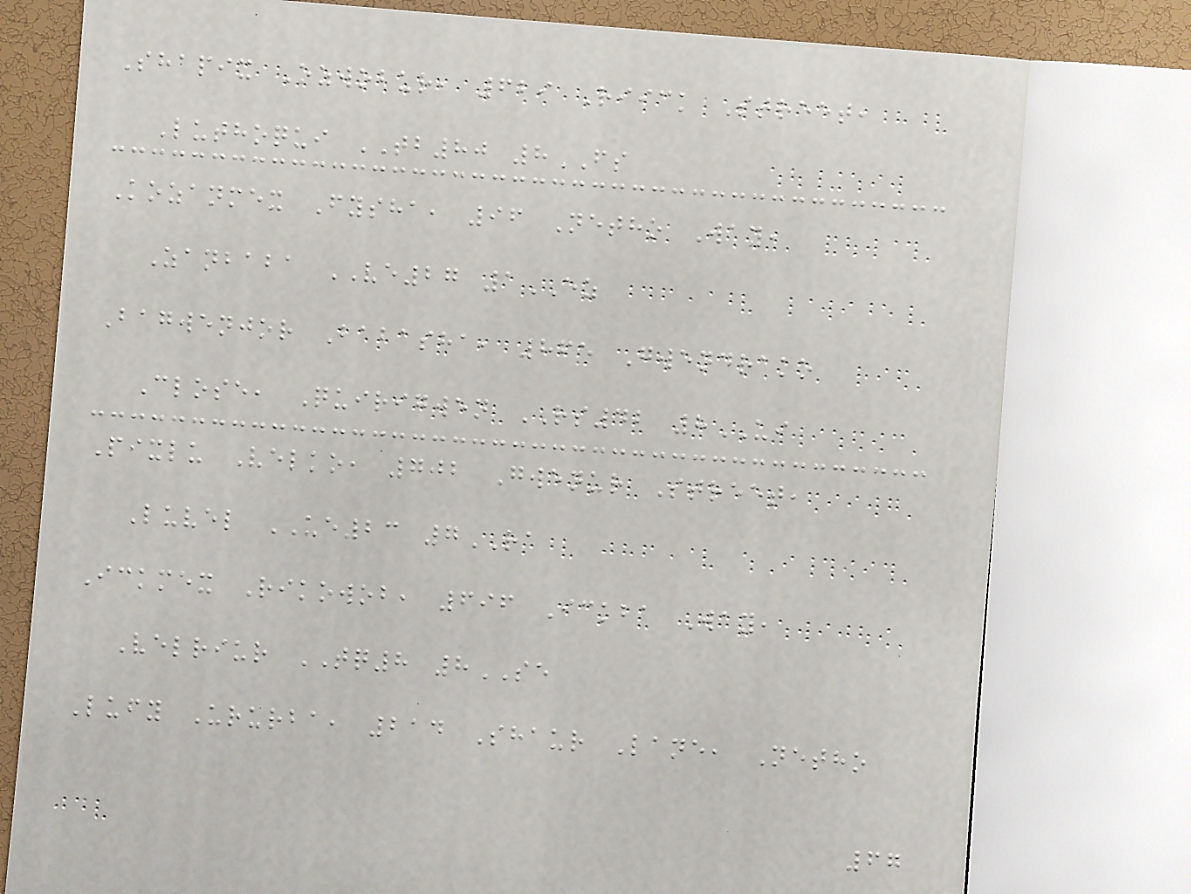Shapix Ozwobur, 629 Riick Street,
Luthoqui TB80 8FS
Kozanmex Fysha, 96 Netho Way,
Zanbaba VE27 1EZ
Bagwenjor Babasha, 865 Gwendrako
Close, Quirigwen RS42 8UI
Pixlu Velko, 702 Gwenur Street,
Luvel UE23 7RA
Ickmex Rikowob, 696 Ickba Way,
Velriur TQ8 8SE
Lufy Ururba, 214 Shaur Lane, Netho
67
